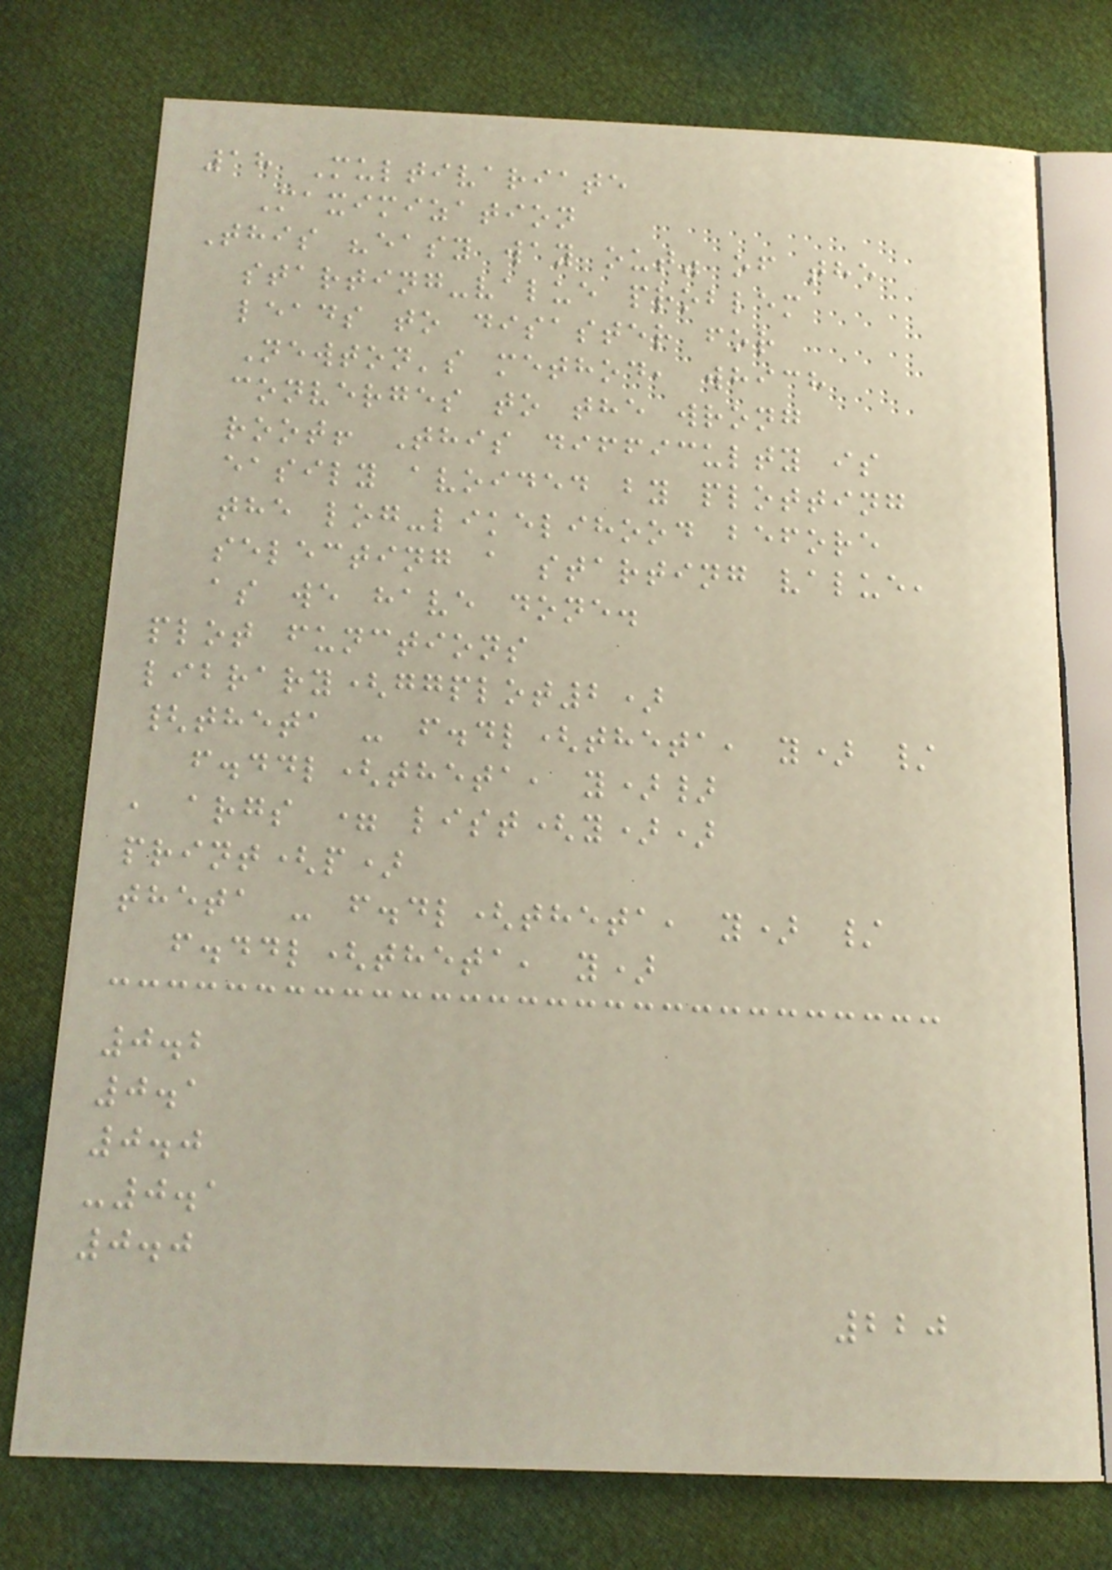18 Multivariate
Maximization
This "easy way out" of the
starting-value problem
leads to disaster for
Newton's method, which
converges to the wrong
root! This difficulty is
easily avoided by plotting
the log-likelihood before
selecting a starting value,
as we have done.
plot functions
library(ggplot2)
{theta - f.dl(theta, y) /
f.ddl(theta, y)}
, args = list(y))
print(p)
theta - f.dl(theta, y) /
f.ddl(theta, y)
0.2
0.1
0.0
-0.1
0.0
220
